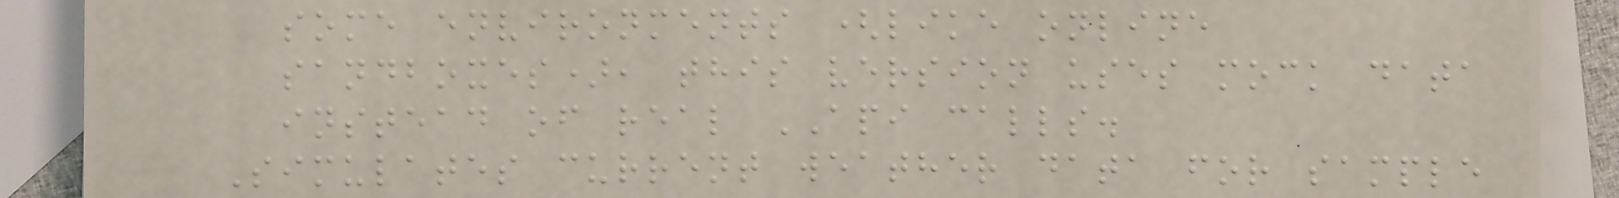some environments (like online
sandboxes), this version uses mock data
instead of real API calls.
Simulates current weather data for sample
